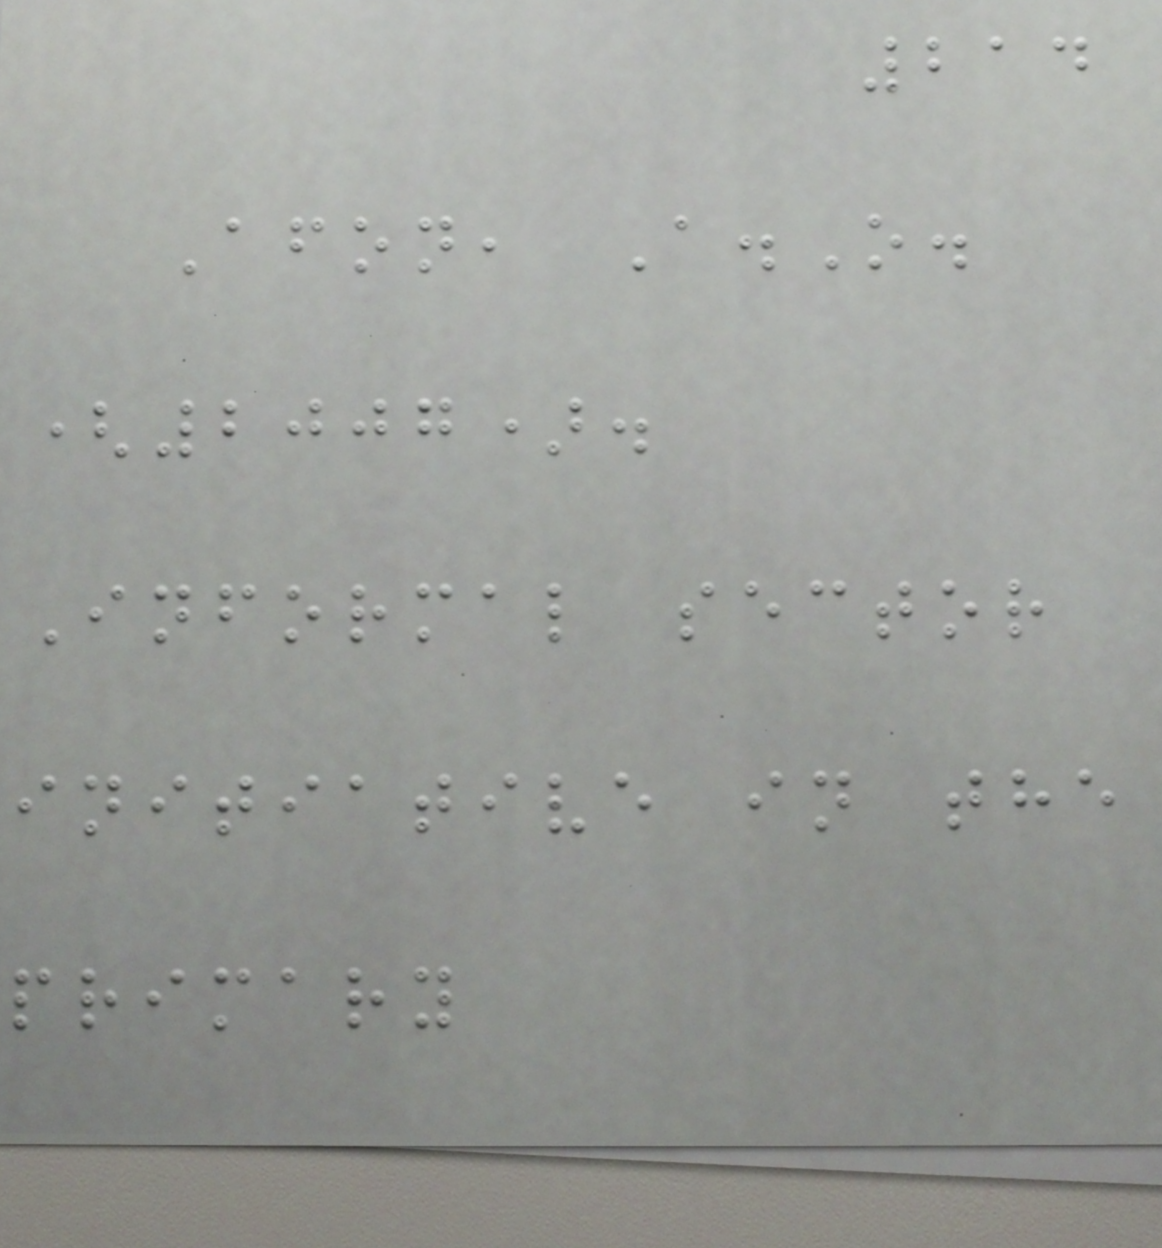214
Afon, A.O.
(2007).
Informal sector
initiative in the
primary
